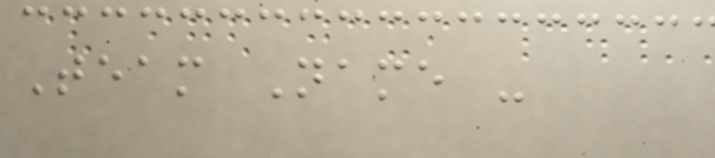Team Name -
